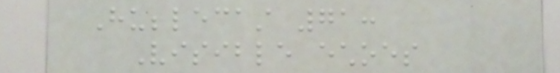Hubblecast 71:
Visible echoes
